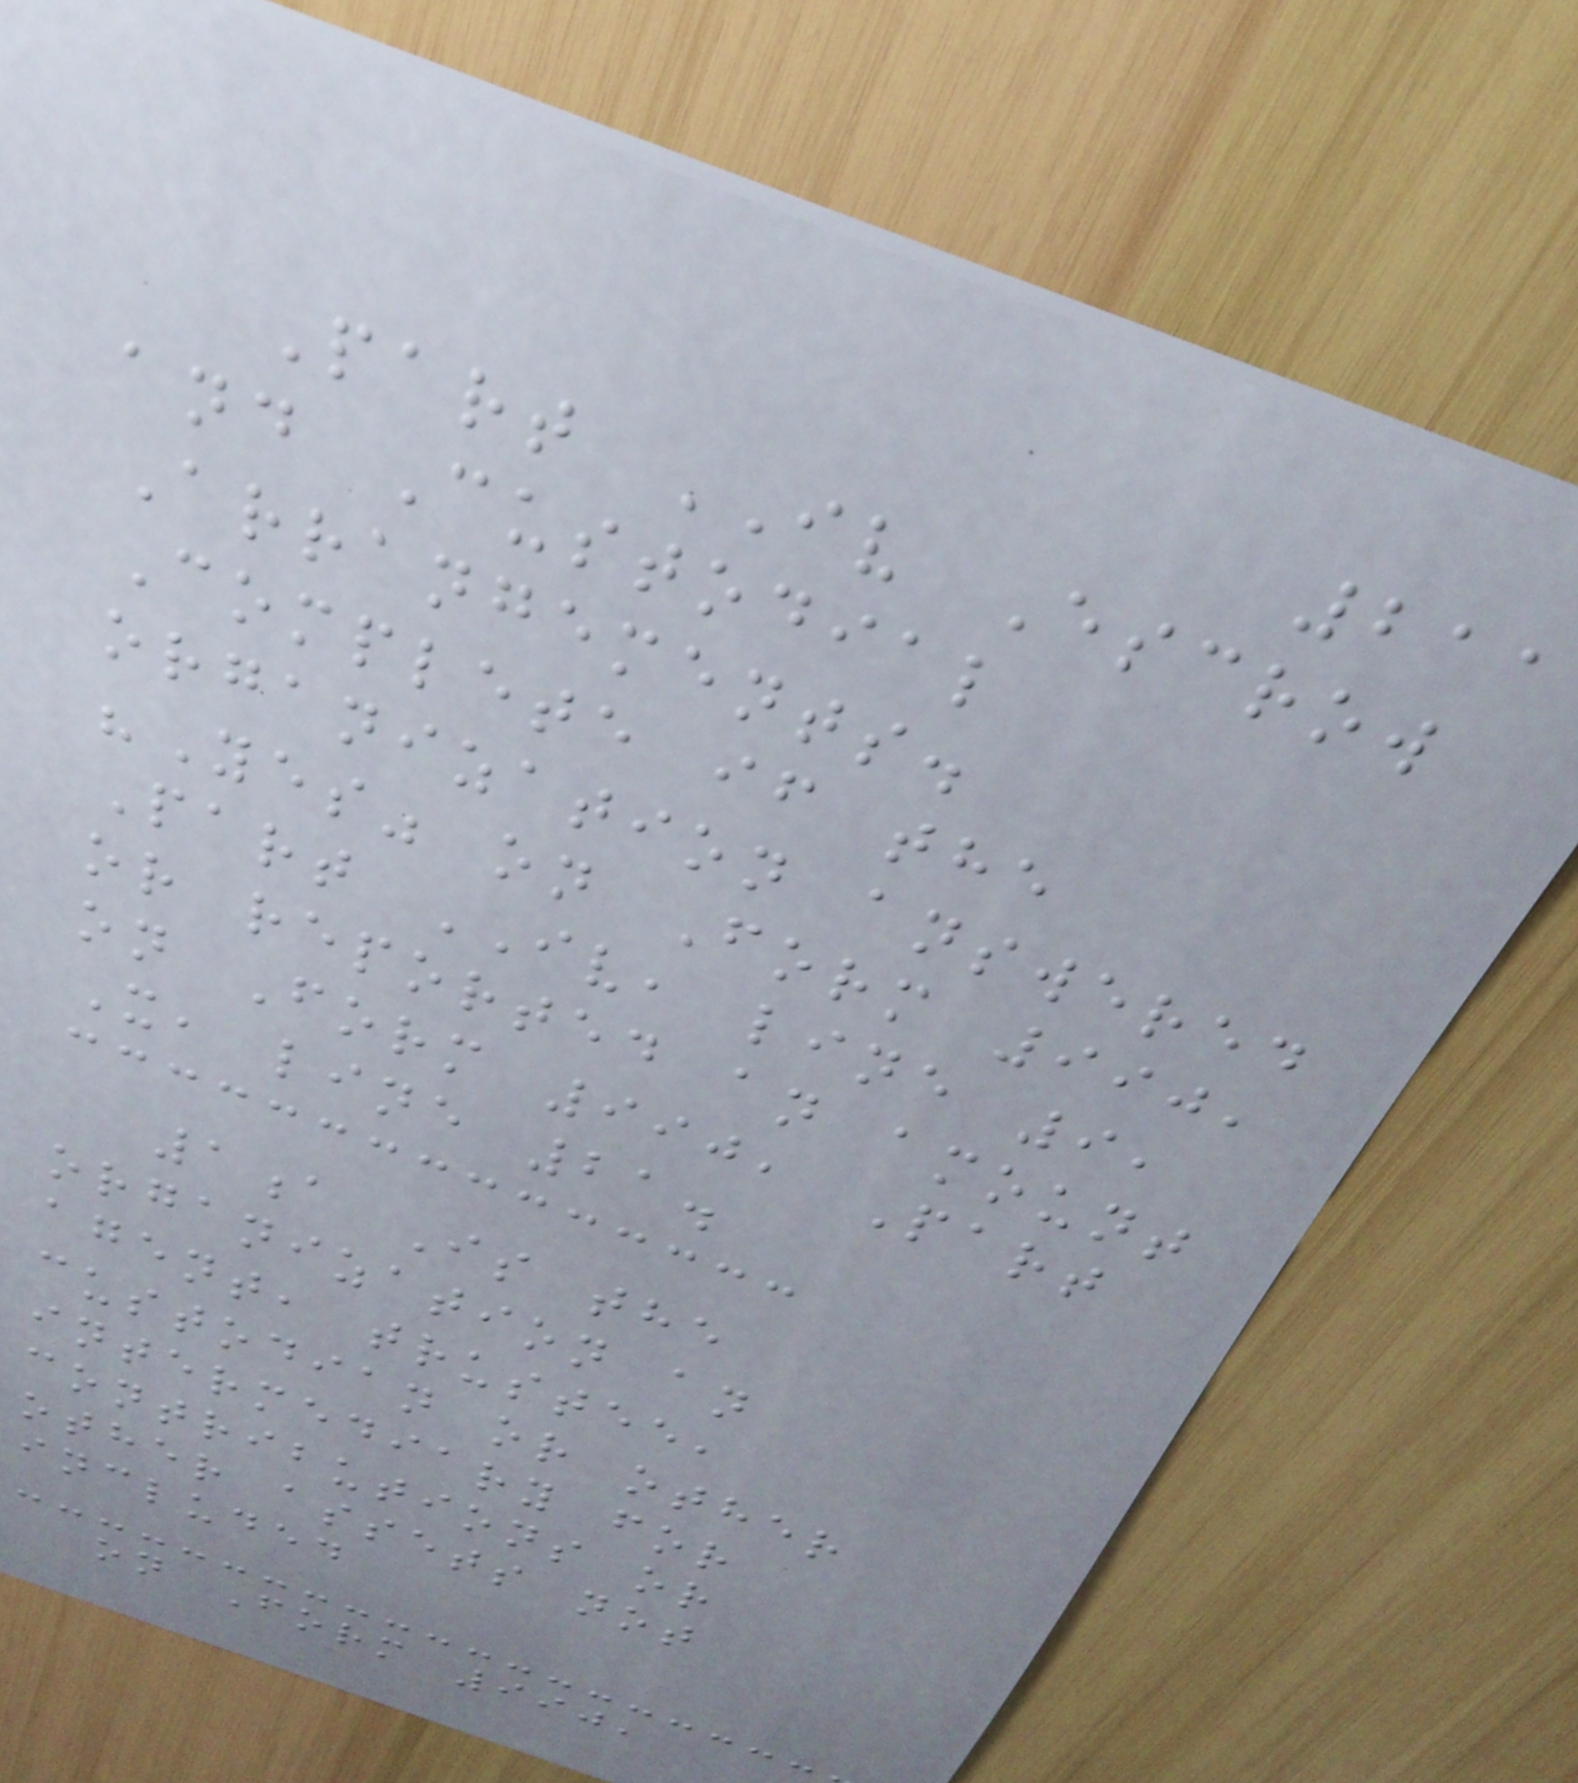211
Part IV Escrow
and Custodial
Arrangements.
Complete if the
organization answered
"Yes" on Form 990,
Part IV, line 9,
or reported an amount
on Form 990, Part
X, line 21.
1a Is the
organization an
agent, trustee,
custodian or other
intermediary for
contributions or
other assets not
included
on Form 990,
